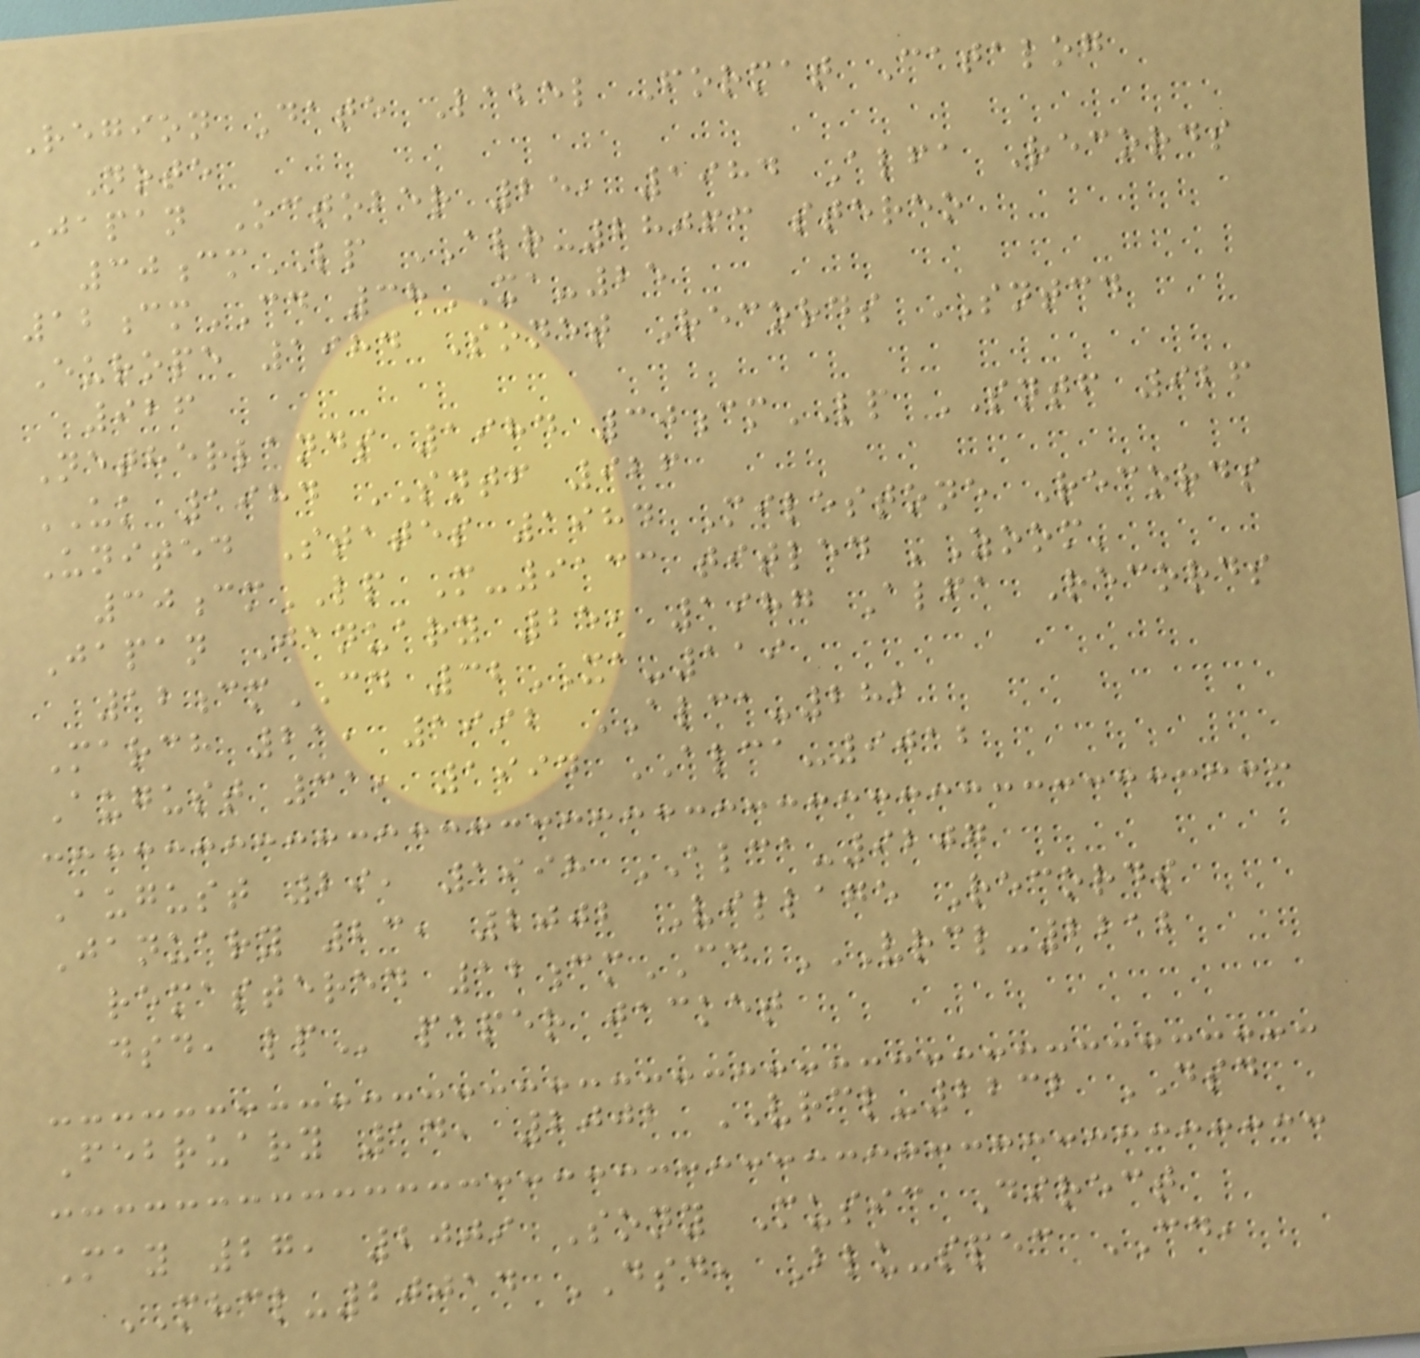Region Date Label Format Catalog
Note
Japan October 25, 1984 Alfa Records
30cmLP ALR-28063 stereo
12cmCD 38XA-25
Europe 1984 Sonet Records SNTCD
926
Netherlands 1984 30cmLP SNTF 926
UK 1984 SNTF 926
United States 1984 Milestone Records
30cmLP M-9133 titled 'Zoom'
Japan January 25, 1987 Alfa Records
12cmCD 32XA-119
March 21, 1992 ALCA-282
August 31, 1994 ALCA-9012
August 29, 1998 ALCA-9207
January 23, 2002 Village Records
remastered 12cmCD VRCL-2212
DSD, LP paper jacket
February 14, 2002 VRCL-2232 DSD
May 27, 2009 Sony Music Direct
MHCL-20014 DSD, Blu-spec CD,
